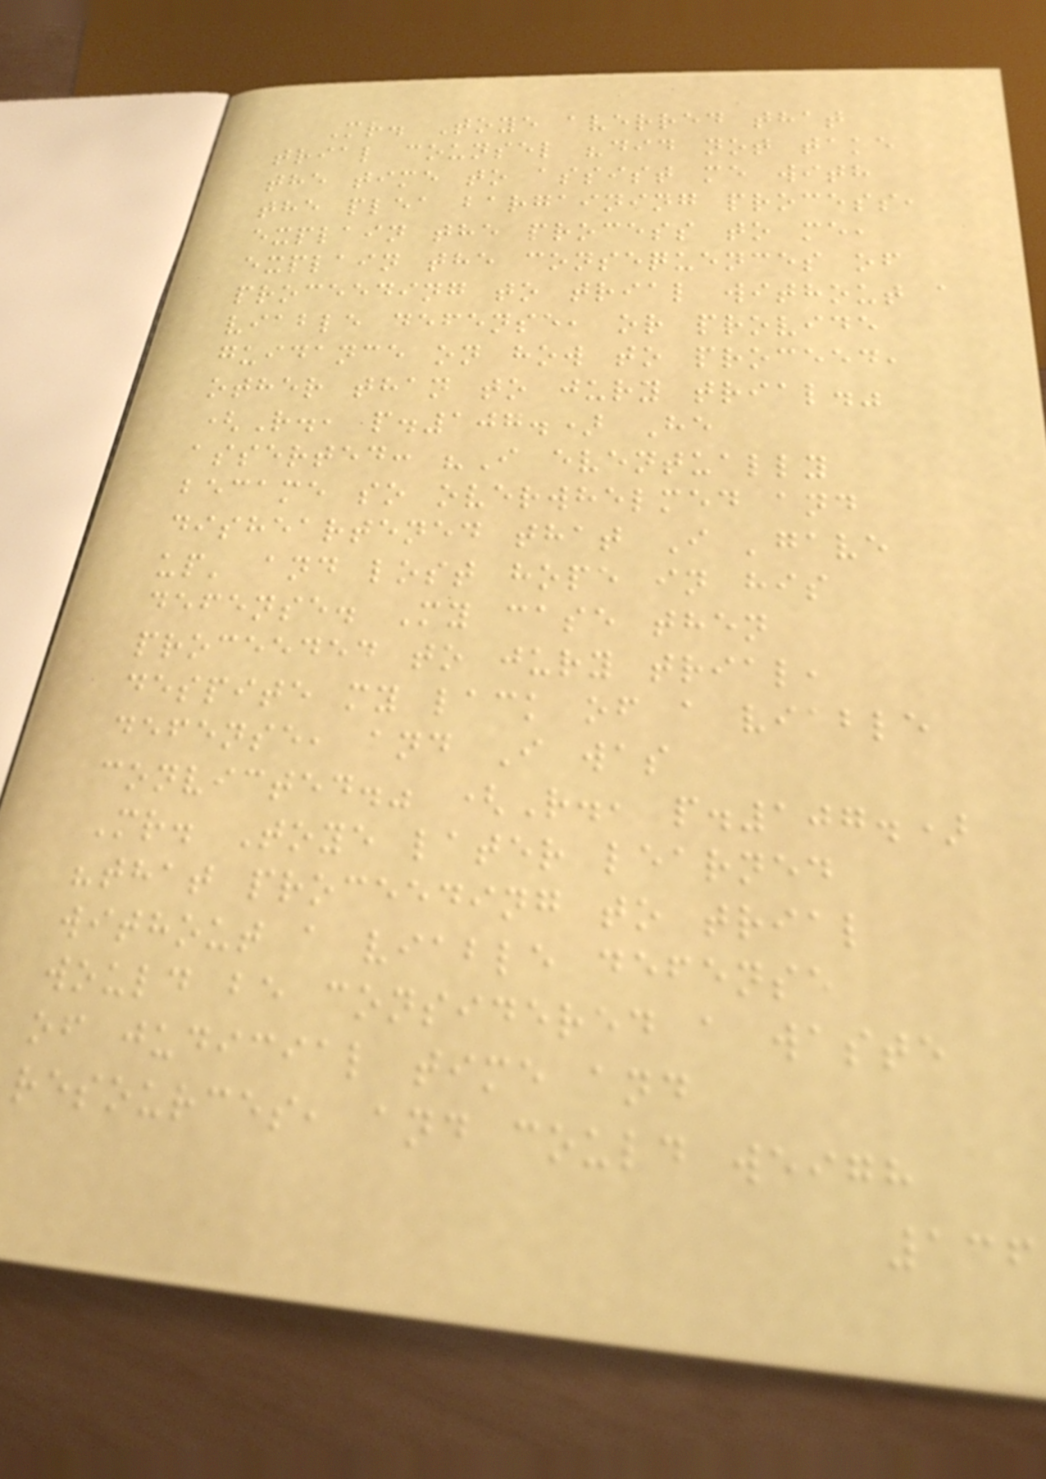Mr. Toye averred that
trial counsel "did not take
the time to assist me with
the plea bargaining process,
explain the process to me,
explain the consequences of
proceeding to trial without a
viable defense, or provide
guidance on how to proceed,
other than to jury trial."
(R., p.107.) He
asserted: "I eventually
became so overwhelmed and
disheartened that I 'gave
up' and lost hope in his
defense. My case then
proceeded to jury trial,
despite my lack of a viable
defense, and I was
convicted." (R., p.107.)
Mr. Toye later learned
"that proceeding to trial
without a viable defense
would be considered a waste
of judicial time and
resources, and could weigh
136
